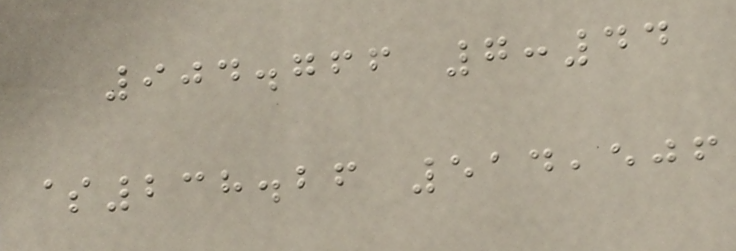904.766 7:44
$238.26 514,506
